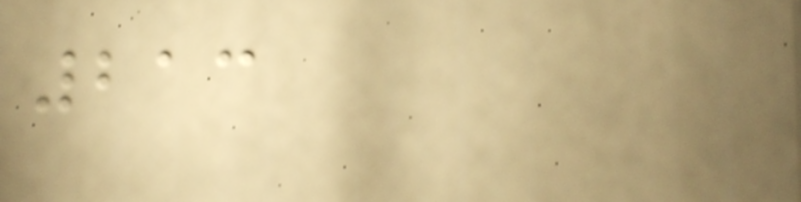213
